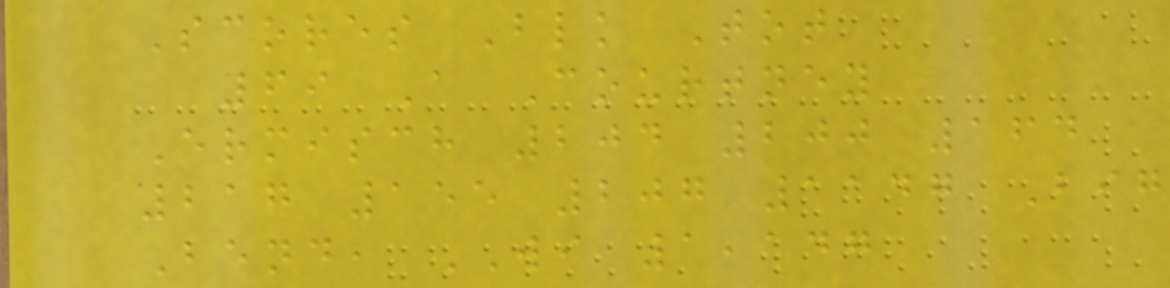Scores Blk Tot
69 A Courtney
Ermisch 204 200 164
217 155 207 1147 Big
Bend, WI 1,147
